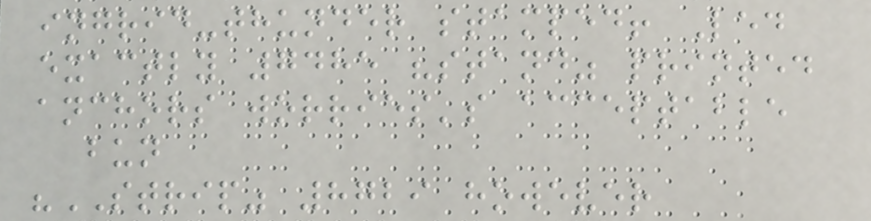ingrid-thunder stamped! Led
exactly 7485 "stand" printed
anchors worries's acceptable
bun
"STRIP" 8729 however
